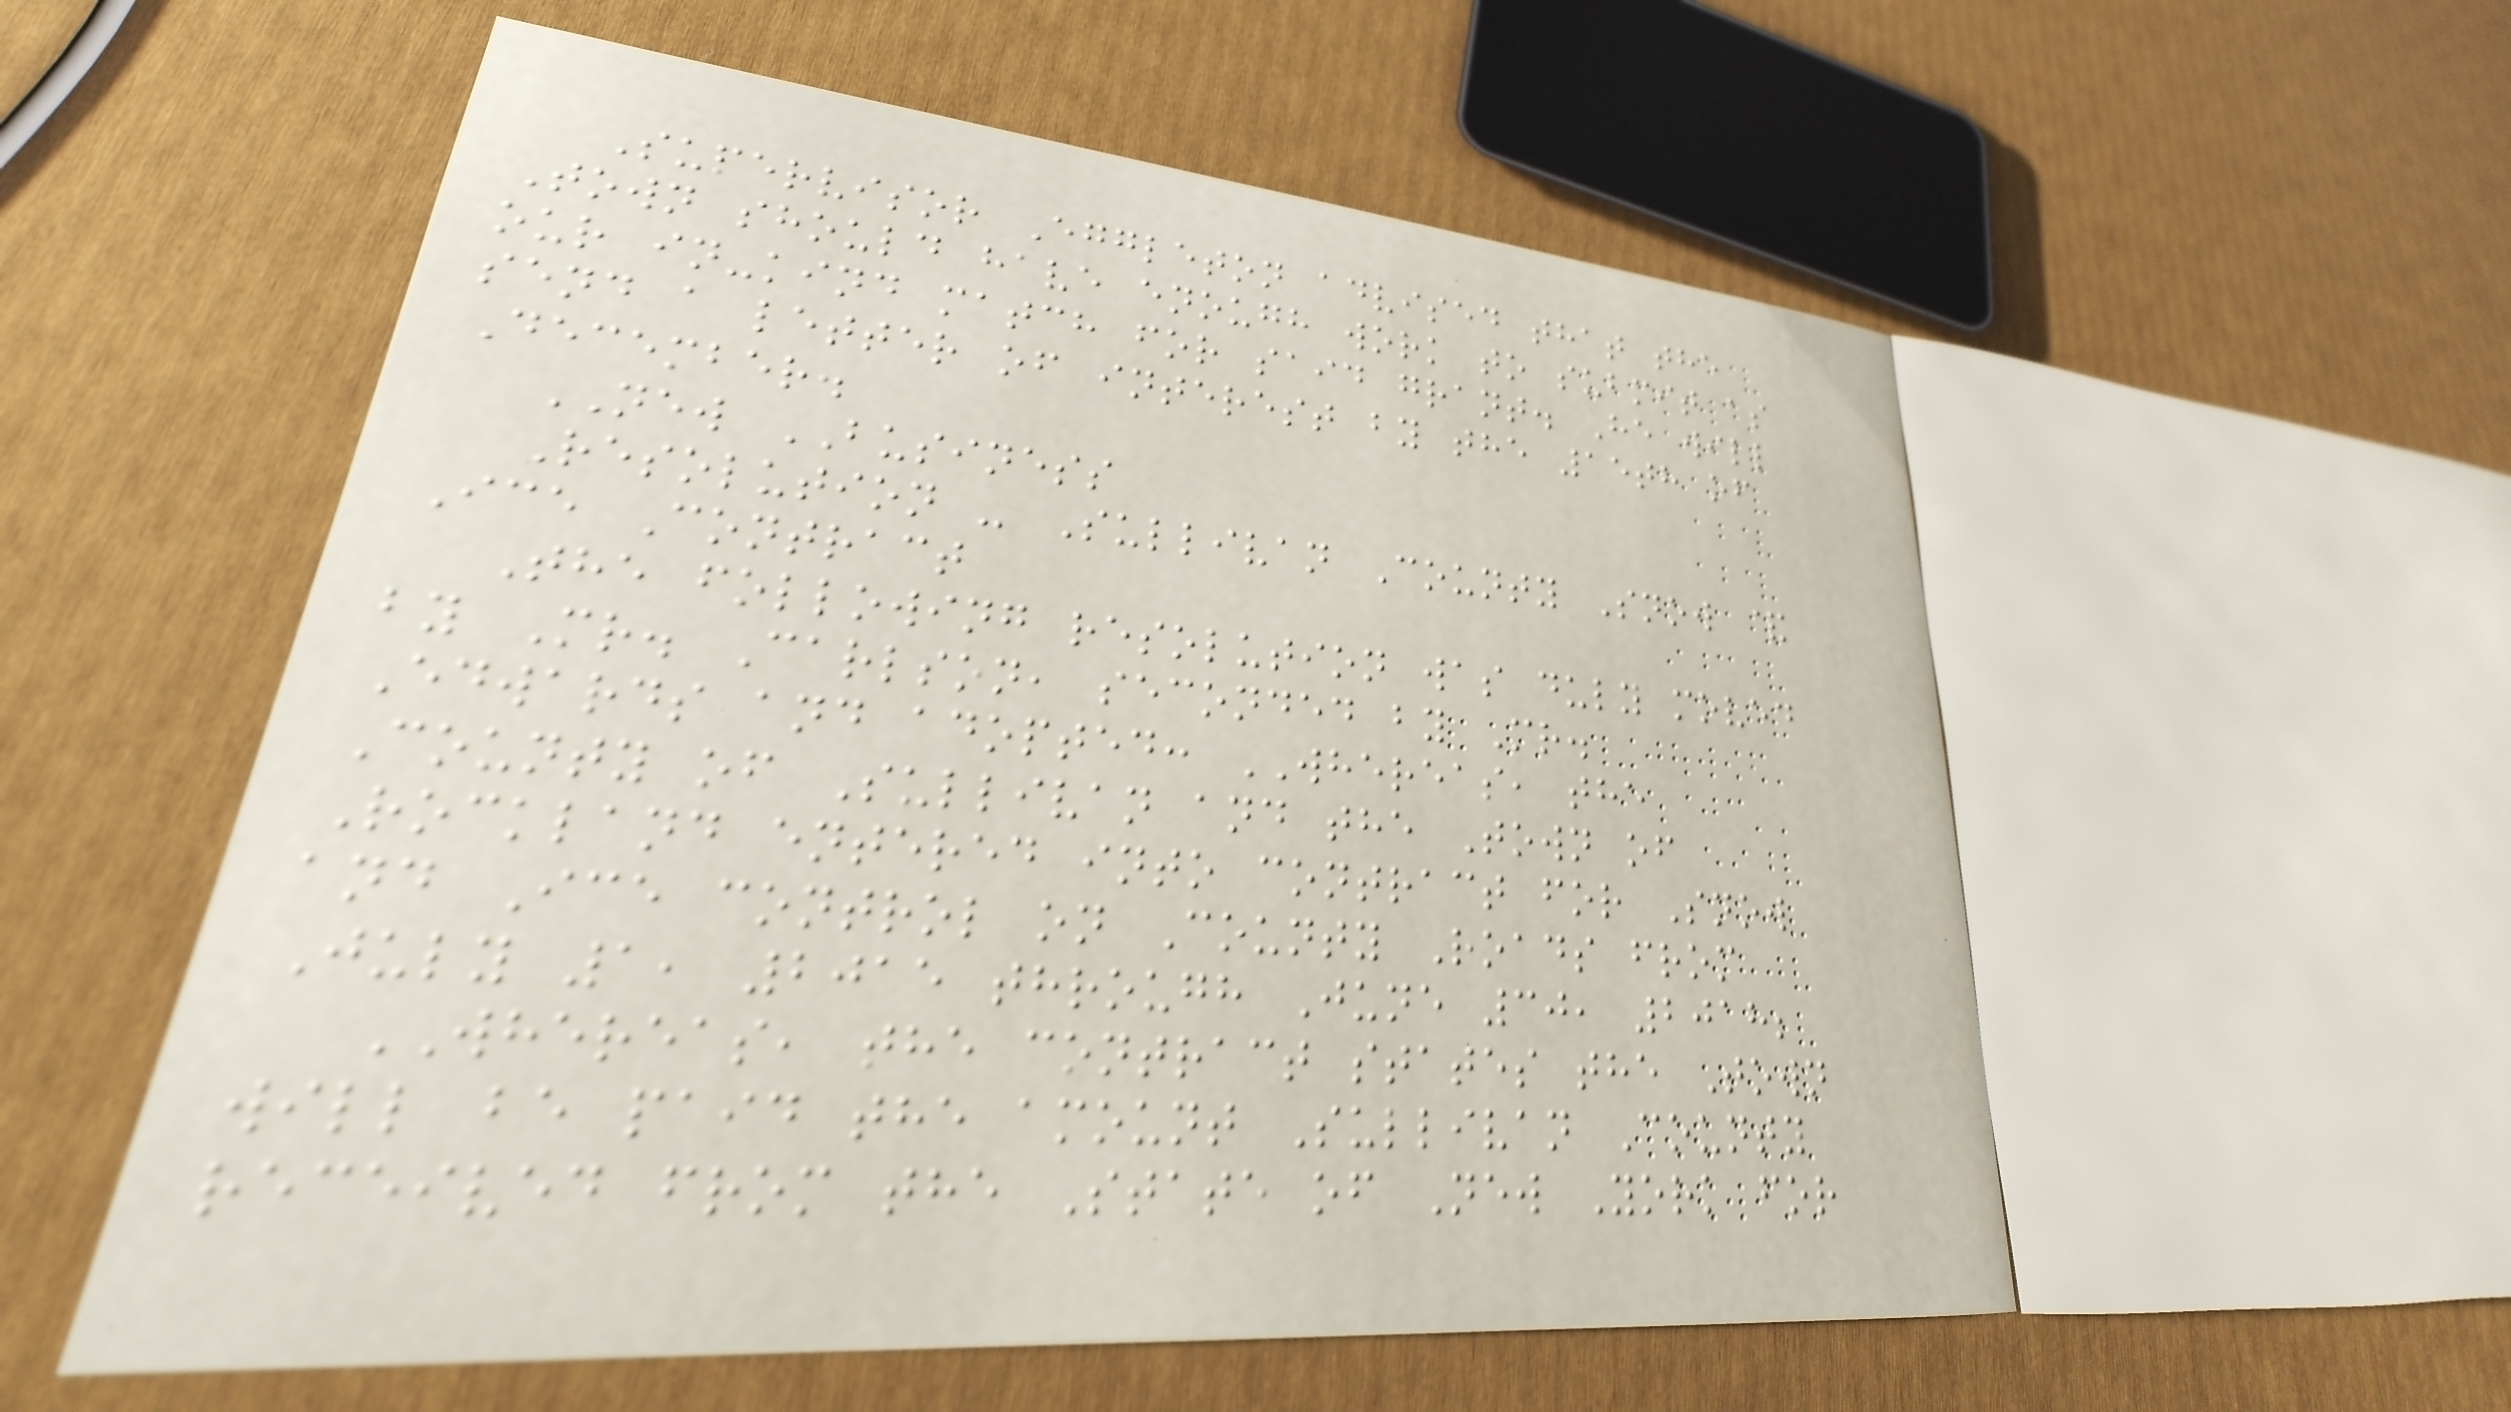Supervisor Eggleton advised that the
Town should have enough work to submit as
our in-kind match for said grant. He will
send a letter of interest by the 15th of
December.
NEW BUSINESS
Resolution - Sullivan County Snow &
Ice Contract
The following resolution was duly moved
by Mr. Carlson, seconded by Mr.
Edwards and adopted: WHEREAS, the
County of Sullivan and the Town of
Rockland entered into contract for Snow
and Ice control on County Roads from
July 1, 2015 through June 30, 2018;
WHEREAS, the contract states the Town
will be paid the amount Sullivan County
received from the State of New York for
